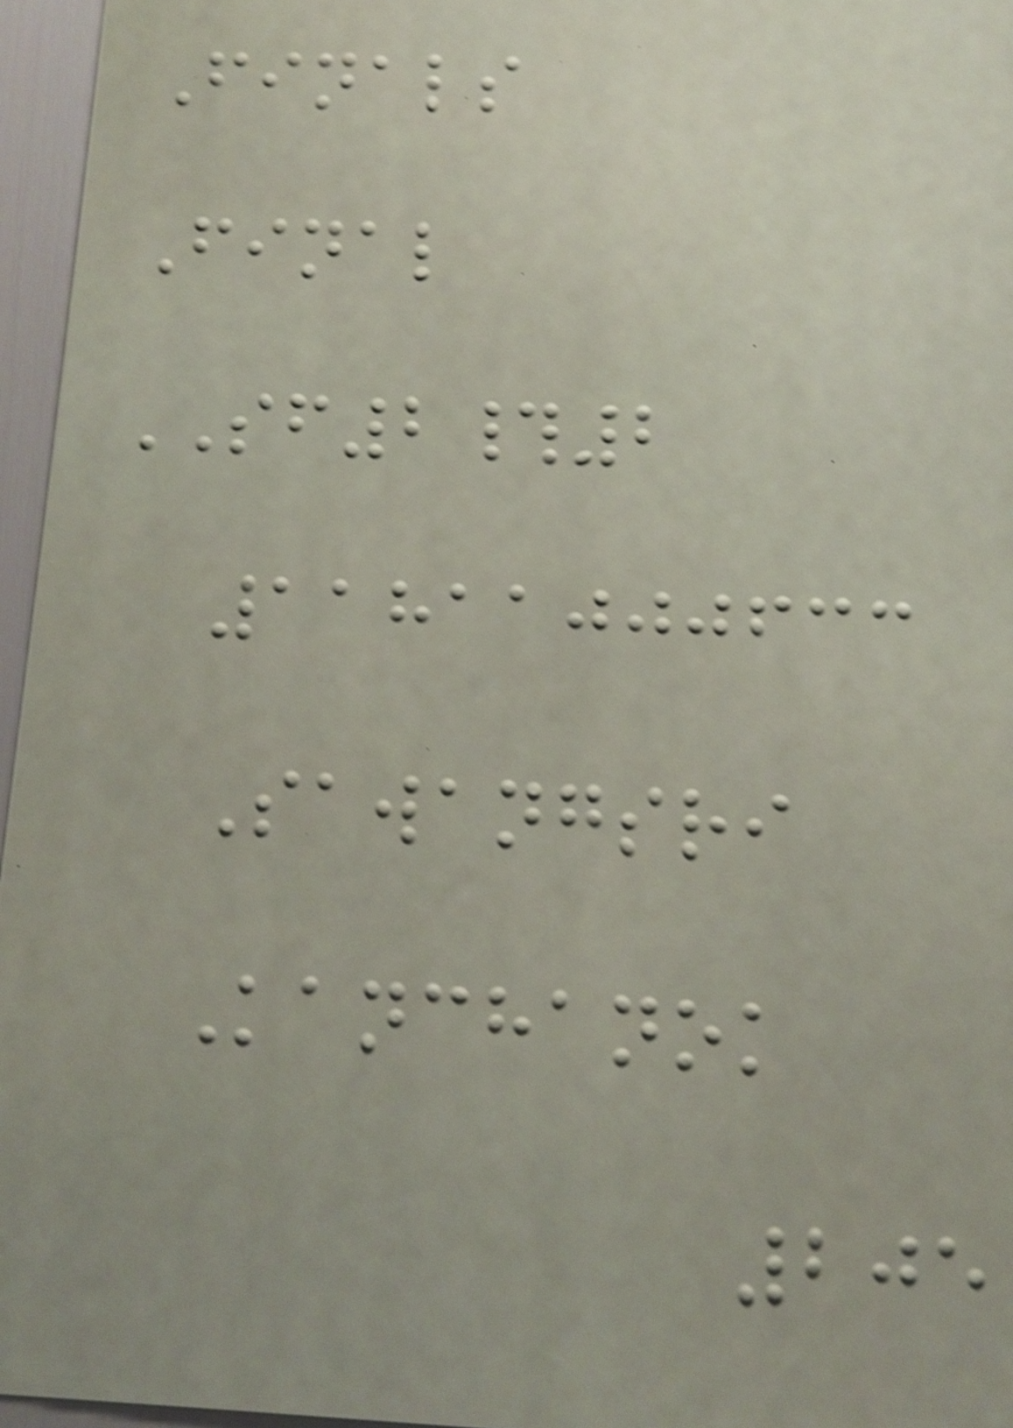Finals
Final
SF2#2
11811000633
Sawangsri
Kanchanok
205
